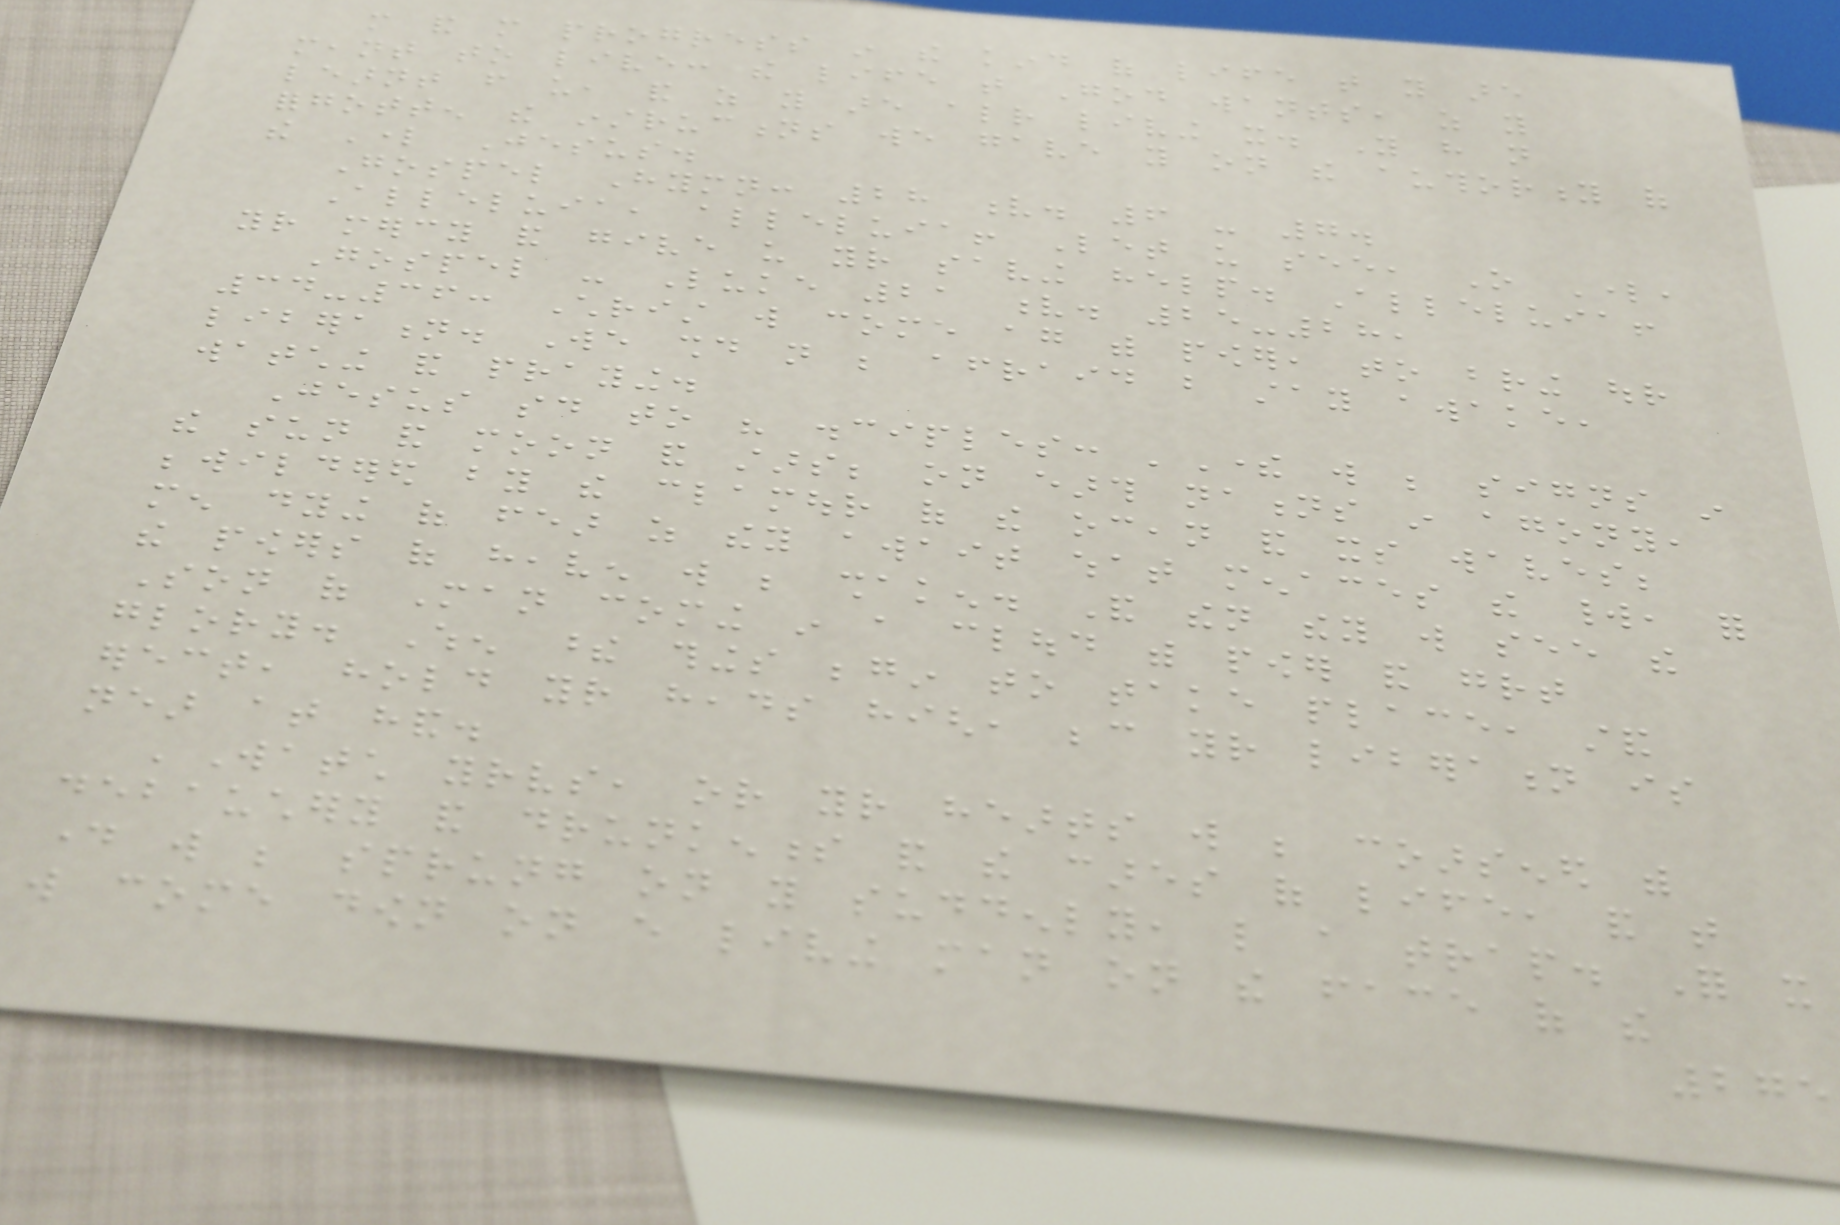more and more progress in the kind of life that you are
meant to live: the life that God wants, as you
learnt from us, and as you are already living it. You have not
forgotten the instructions we gave you on the authority of
the Lord Jesus.
Gospel Hymn: 28 v. 6 - 7.
Alleluia, alleluia! Let us see, O Lord,
your mercy and give us your saving help. Alleluia!
Gospel - Luke 21 v. 25-28,
34-36: Christ will come again with power, to bring our
liberation. We should not be afraid but stay awake,
watching and praying.
Jesus said to his disciples: 'There will be signs in
the sun and moon and stars; on earth nations in agony,
bewildered by the clamour of the ocean and its waves;
men dying of fear as they await what menaces the world, for
the powers of heaven will be shaken. And then they will see the
Son of Man coming in a cloud with power and great
glory. When these things begin to take place, stand
erect, hold your heads high, because your liberation is
near at hand.
'Watch yourselves, or your hearts will be coarsened with
debauchery and drunkenness and the cares of life, and that
day will be sprung on you suddenly, like a trap. For it
will come down on every living man on the face of the
275
